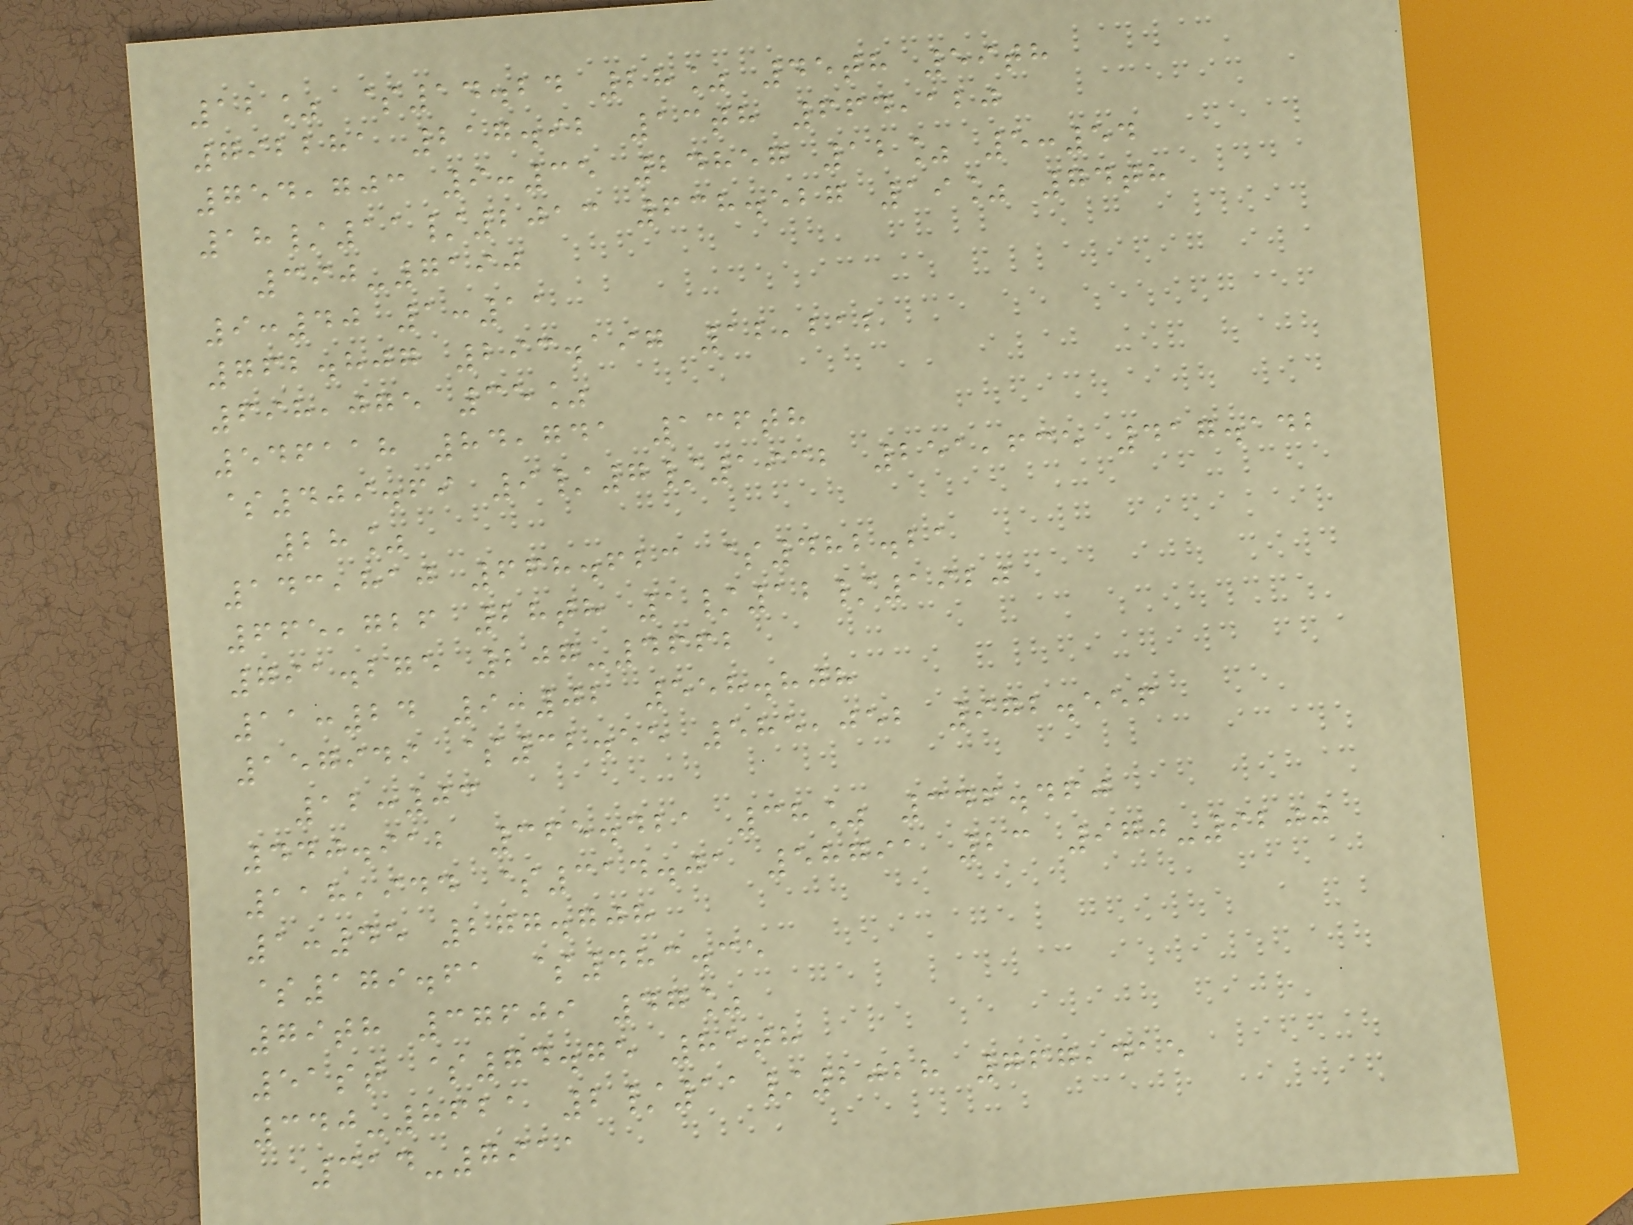12% $14.24 28% 45th 59th
792281 217.92 13th 664,120
754,703 9:35 24857 12% 5:54
18/11/2013 638.527 19% 74th
390-7190
9:40 1:11
762.807 293.197 12,212
698,075 35%
546118 84,741 136th
$409.69 9/7/1932 251,635 417.142
28%
143,810 668.623 $482.21
665,726 28th 1/12/1920
791.275 207-4662
11:24 9:02 558.808
157949 $32.55 585,052 972.556
12:03
440.912 365.421 38% 346.460
118,944 $314.01 58791 23 970-9200
1:45 277.708
$179.61 $483.35
79th 37609 47%
51st $74.75 85th
340-8621 2/11/2028 767,415
314-7911
